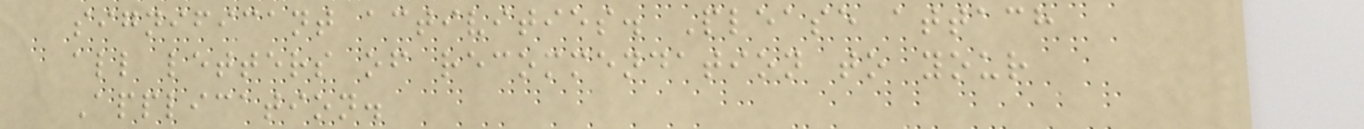significant activities. Please attach
all letters of recommendation to your
Application.
